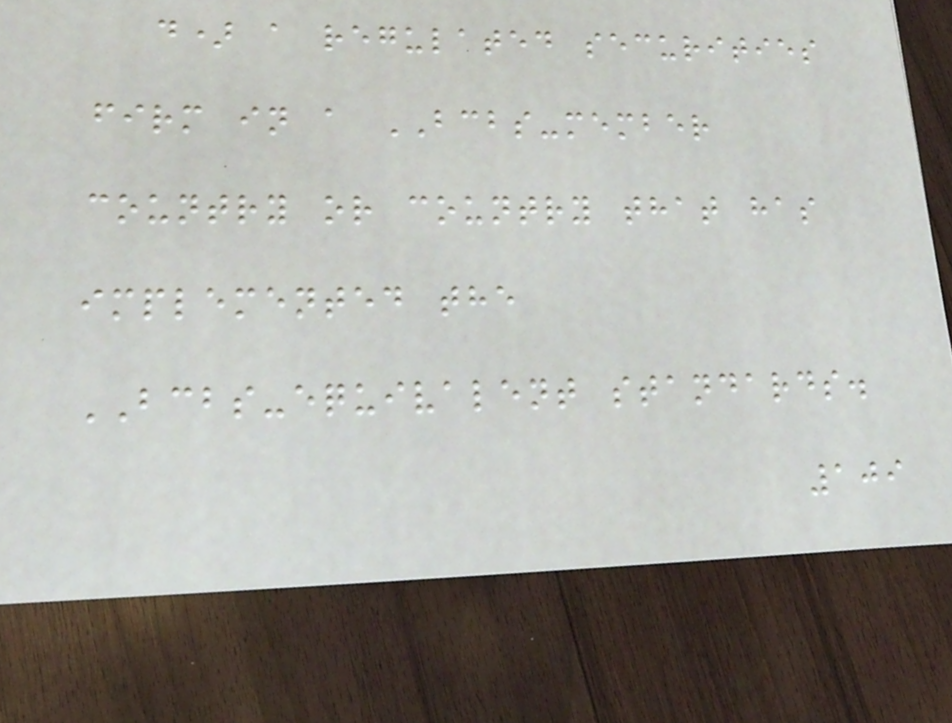d) a regulated securities
firm in a BCBS-member
country or country that has
implemented the
BCBS-equivalent standards.
109
